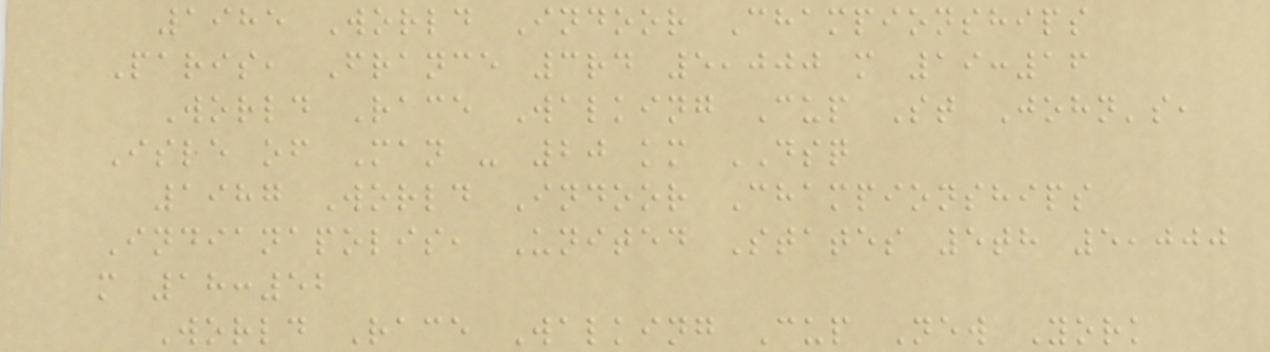1985 World Indoor Championships
Paris, France 3rd 5,000 m 19:16
World Race Walking Cup St John's,
Isle of Man - 20 km DSQ
1987 World Indoor Championships
Indianapolis, United States 5th 5,000
m 18:52
World Race Walking Cup New York
